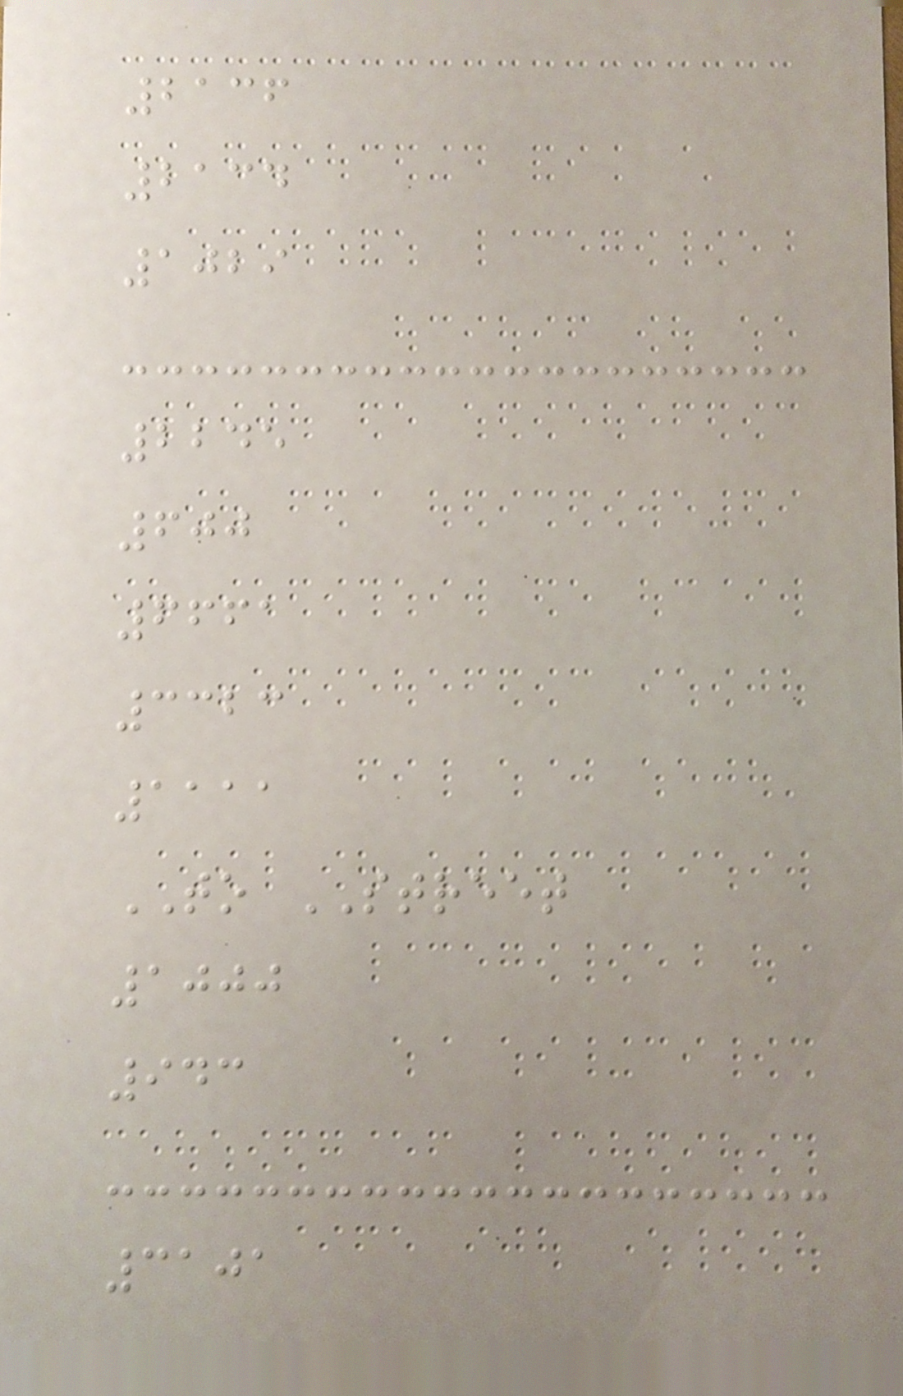2136
2134
1029
2245
600
6661
3323
1111
TO STREET
1000
943
3101
